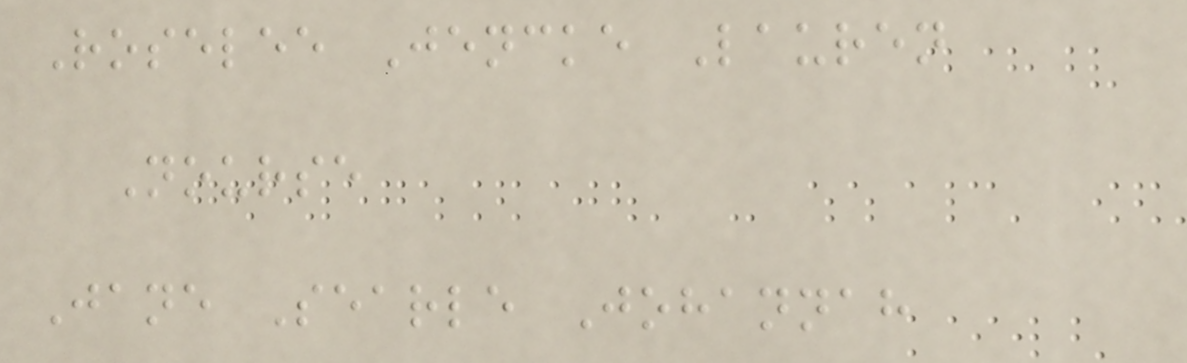Roselee Jencke Lauren
Nourse
Jane Searle Johannah
